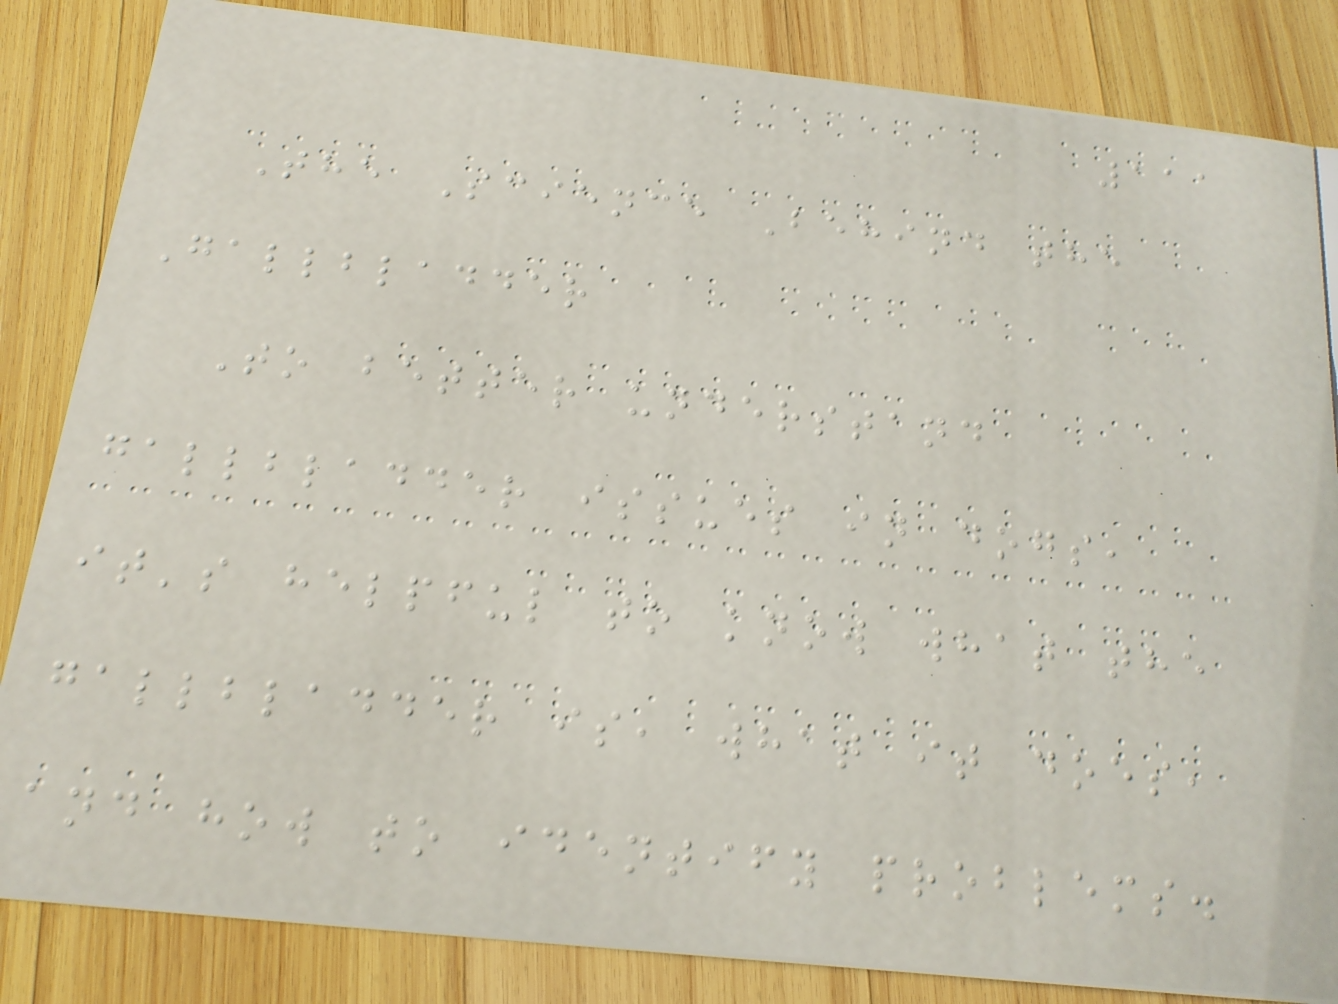111
The Science Behind the
Gallbladder
To better understand
gallbladder issues in dogs,
it's helpful to know what the
gallbladder is, what it does,
and how to identify problems.
